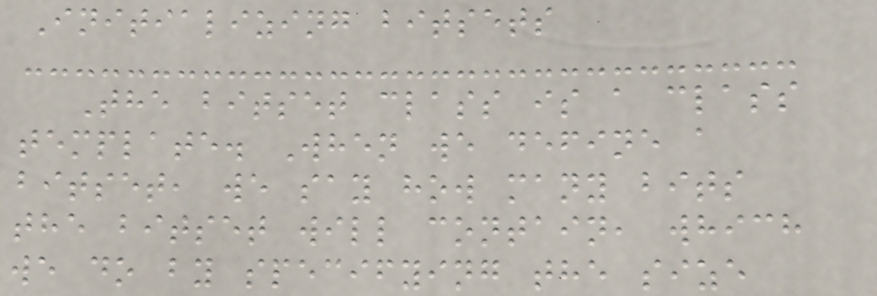Initializing bitsets
The bitset class is a class
template. When we define a
bitset, we say how many bits
the bitset will contain, which
we do by specifying the size
